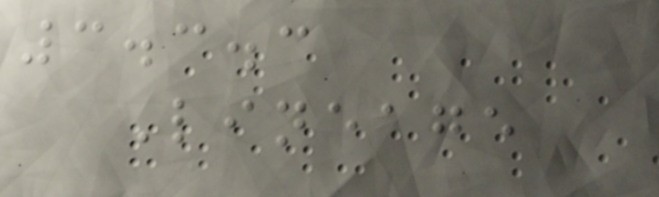3.3.3
Lineage
